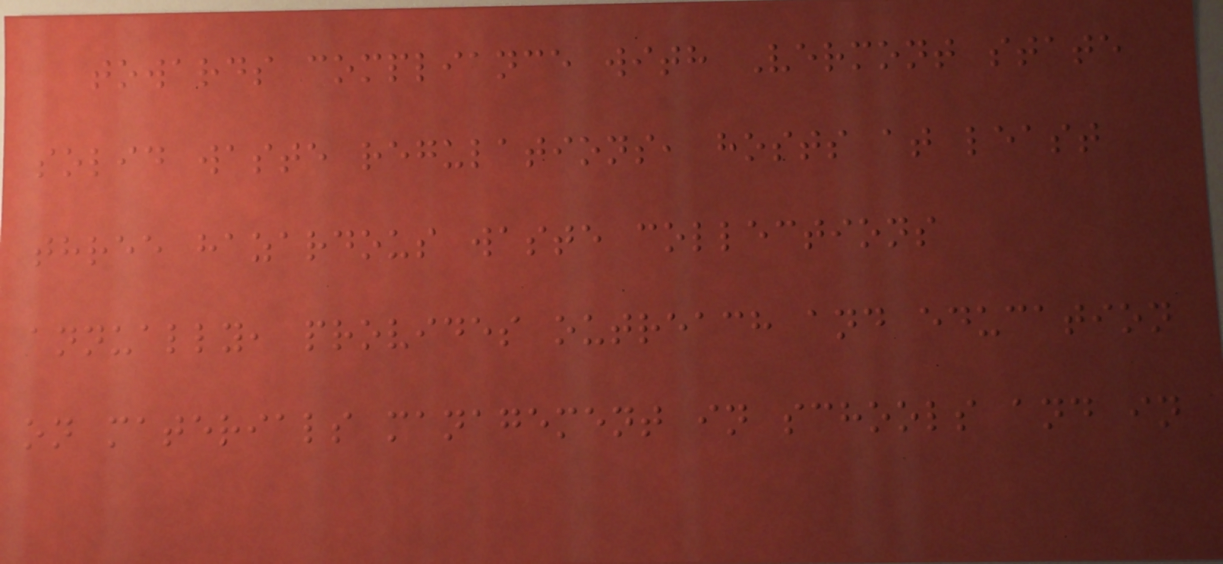towards compliance with Vermont state
solid waste regulations, hosts at least
three hazardous waste collections
annually, provides outreach and education
on materials management in schools and in
